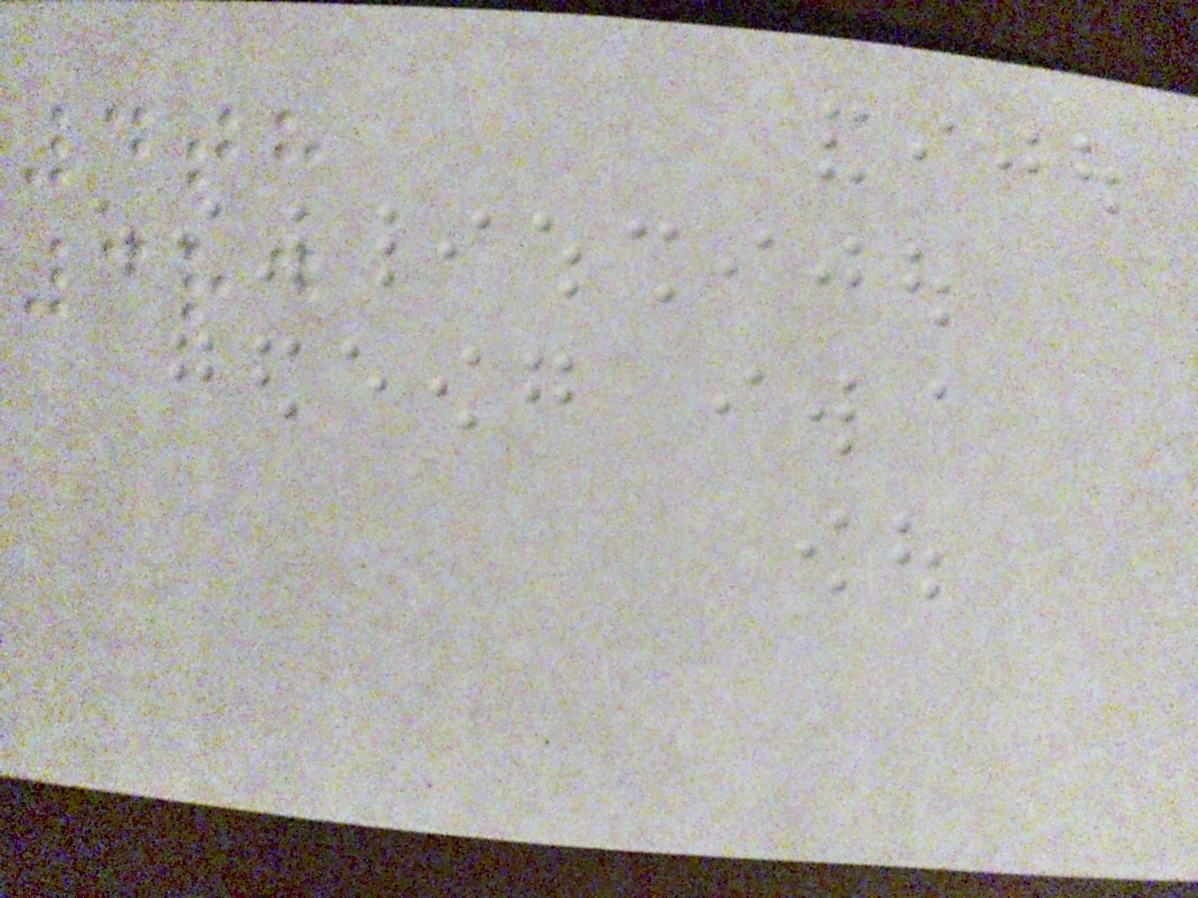4th
3rd
